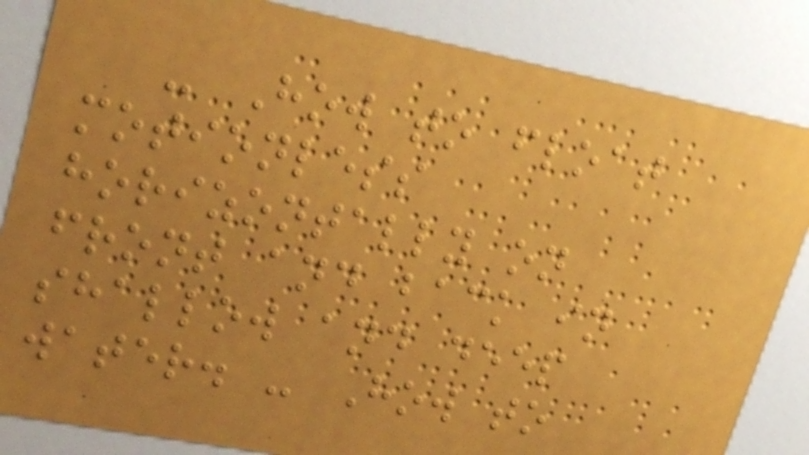- How to float
motionless
horizontally on
front and back in
shallow and deep
water. - How to
